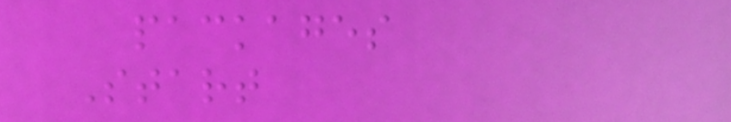packages
Start
